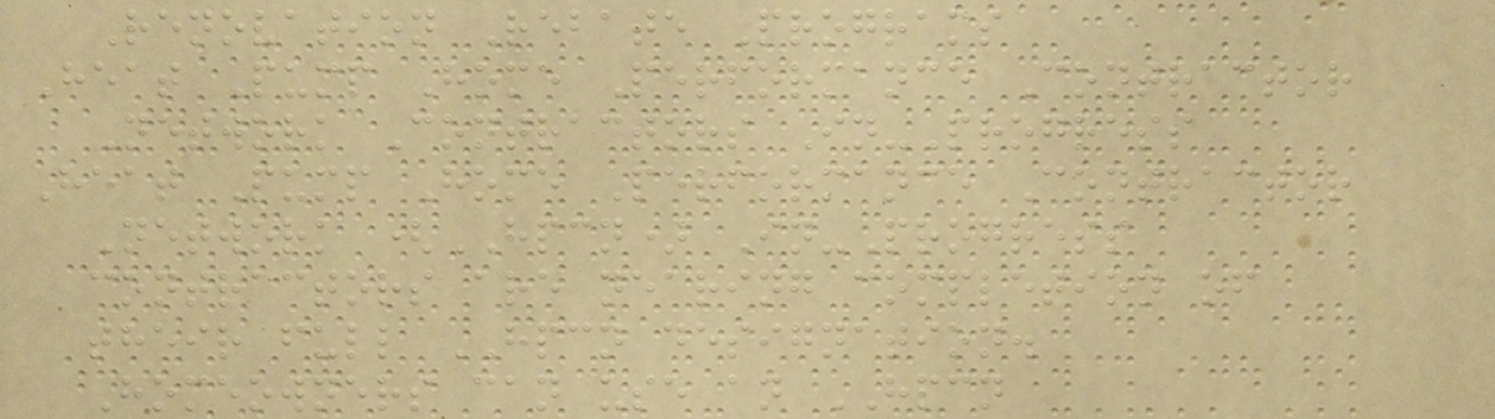Renovation Rebate Programs
Heat Pump Home Performance Contractor
Network Contractors In-Progress
Heat Pump Home Performance Contractor
Network (HPCN) In-Progress
contractors are nearing completion of
their full HPCN designation.
Homeowners can use an HPCN
